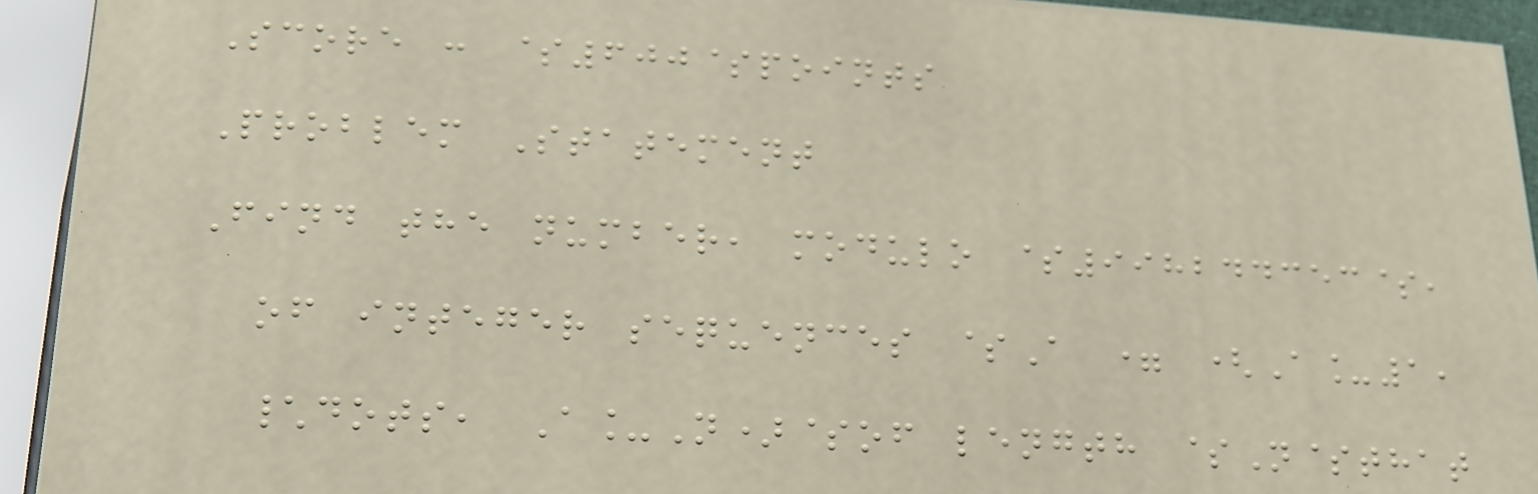Score : $600$points
Problem Statement
Find the number, modulo $998244353$,
of integer sequences $A = (A_1,
\dots, A_N)$of length $N$that
